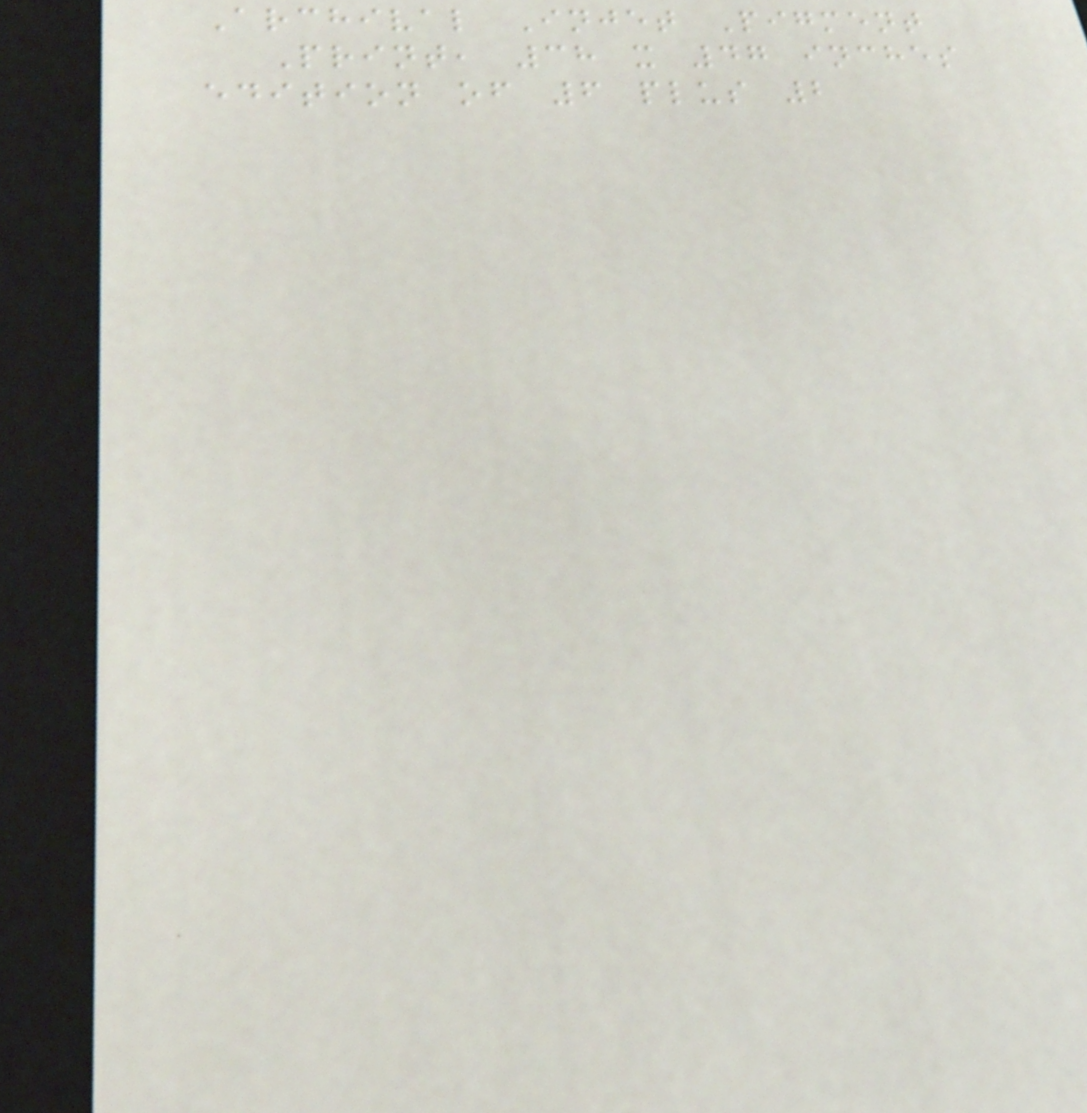Archival Injet Pigment
Print, 38 x 47 inches
edition of 6 plus 2
